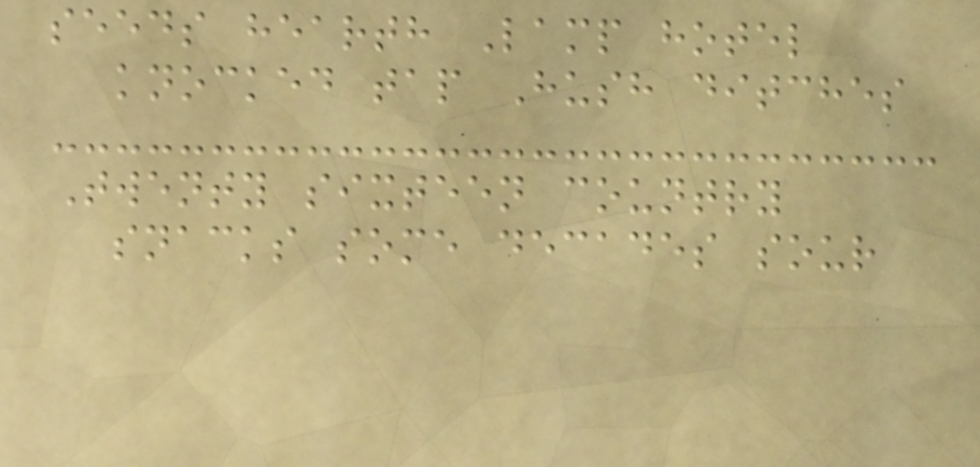seeds hearth Lamp hotel
knocked tap Hush ditches
Twenty sixteen country
snacks some decades sour
